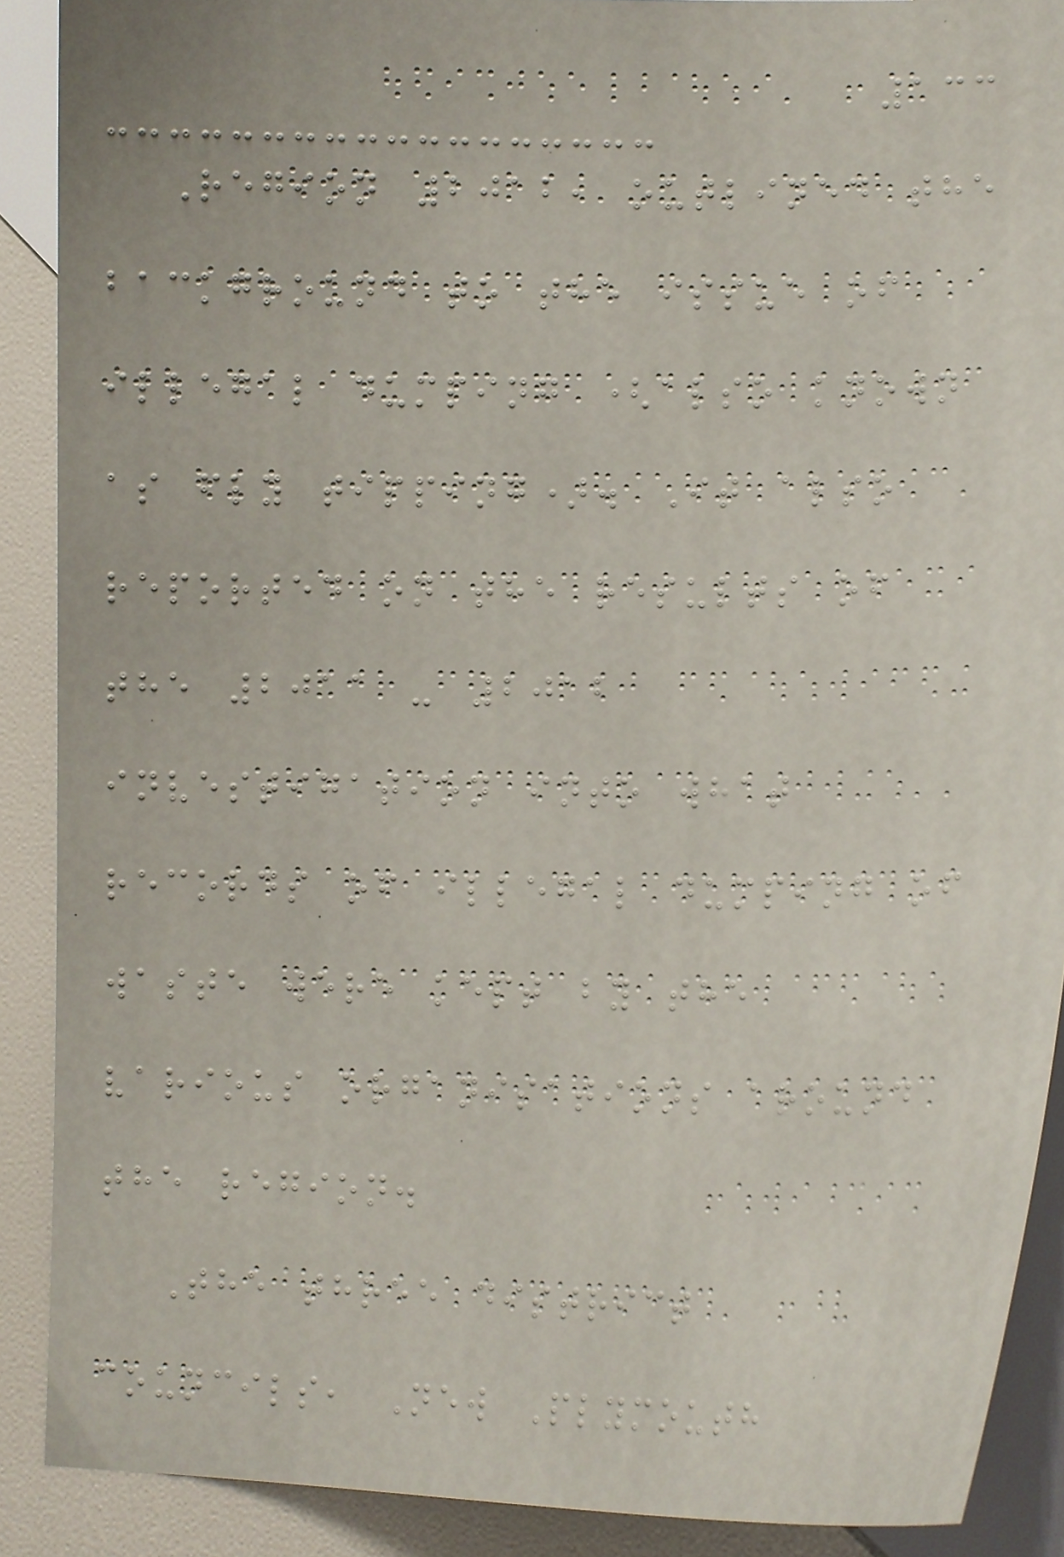133
Region 2012, outlined the
background to the issue of
illegal dumping (also known
as fly tipping). It also
reported on the results of
the 2011 - 2012
investigation into what
records of illegal dumping of
waste were kept by the
various organisations around
the region.
The three district
councils, New Plymouth
